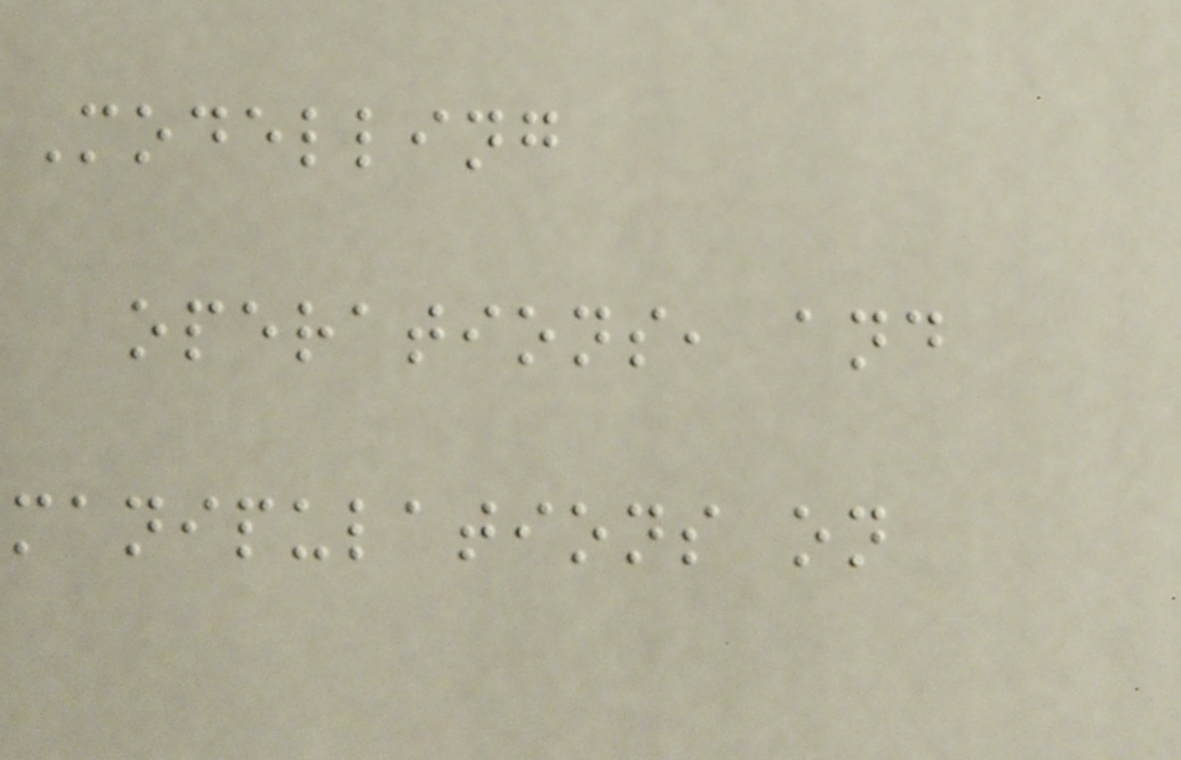Modelling
operations, and
manipulations on
